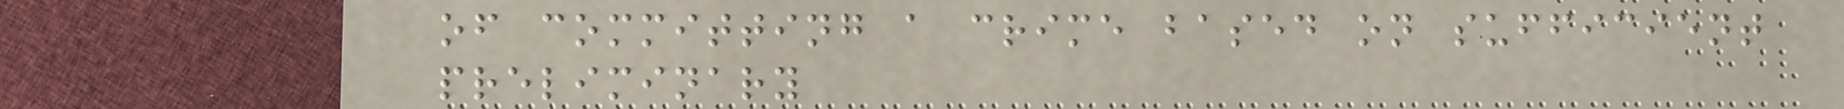of committing a crime based on sufficient
preliminary
